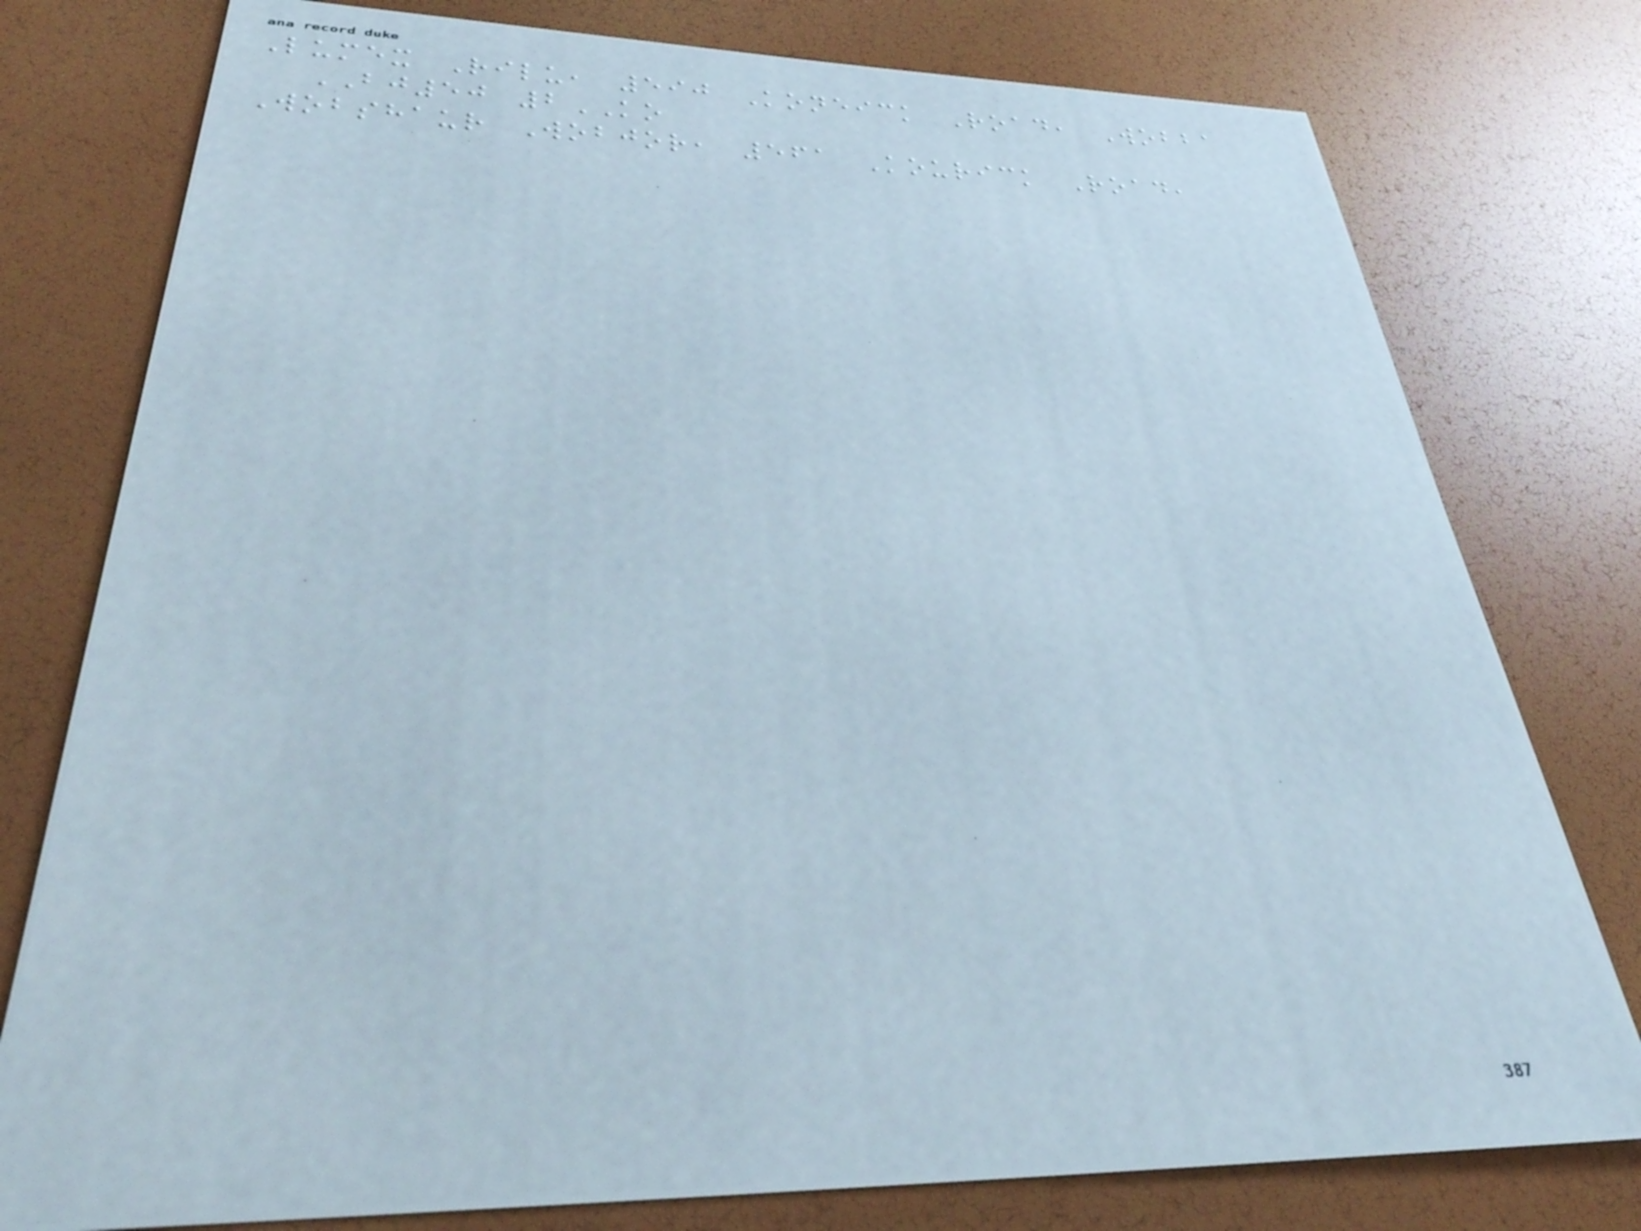Lumex Rilu, 590 Koneick Road, Wobba
BJ50 2KO
Wobshaur Wobjor, 561 Kourick Road,
